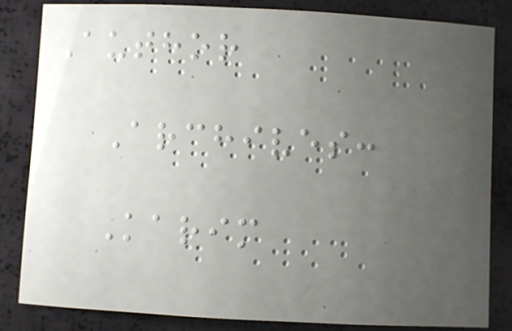Author
Archives:
Karim
